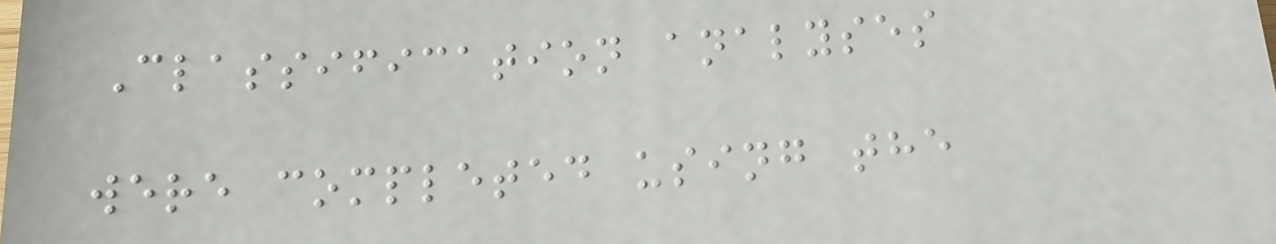Classification analyses
were completed using the
